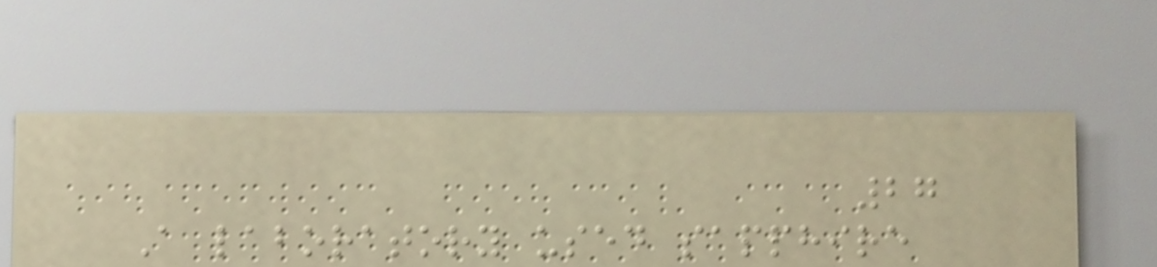27
A laboratory used sapphire
